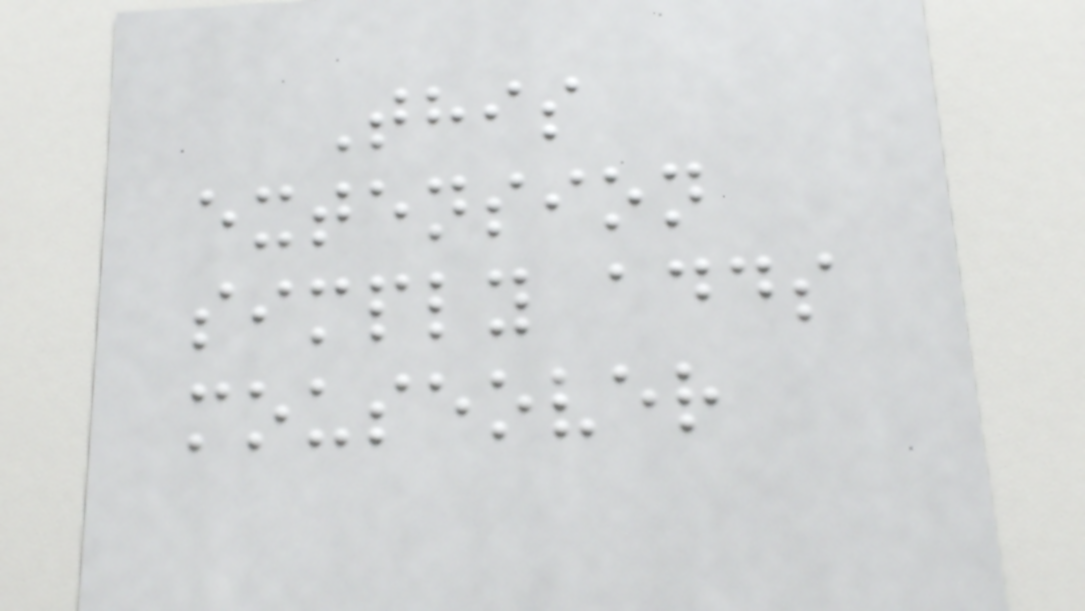This
extension
simply adds
mouseover
